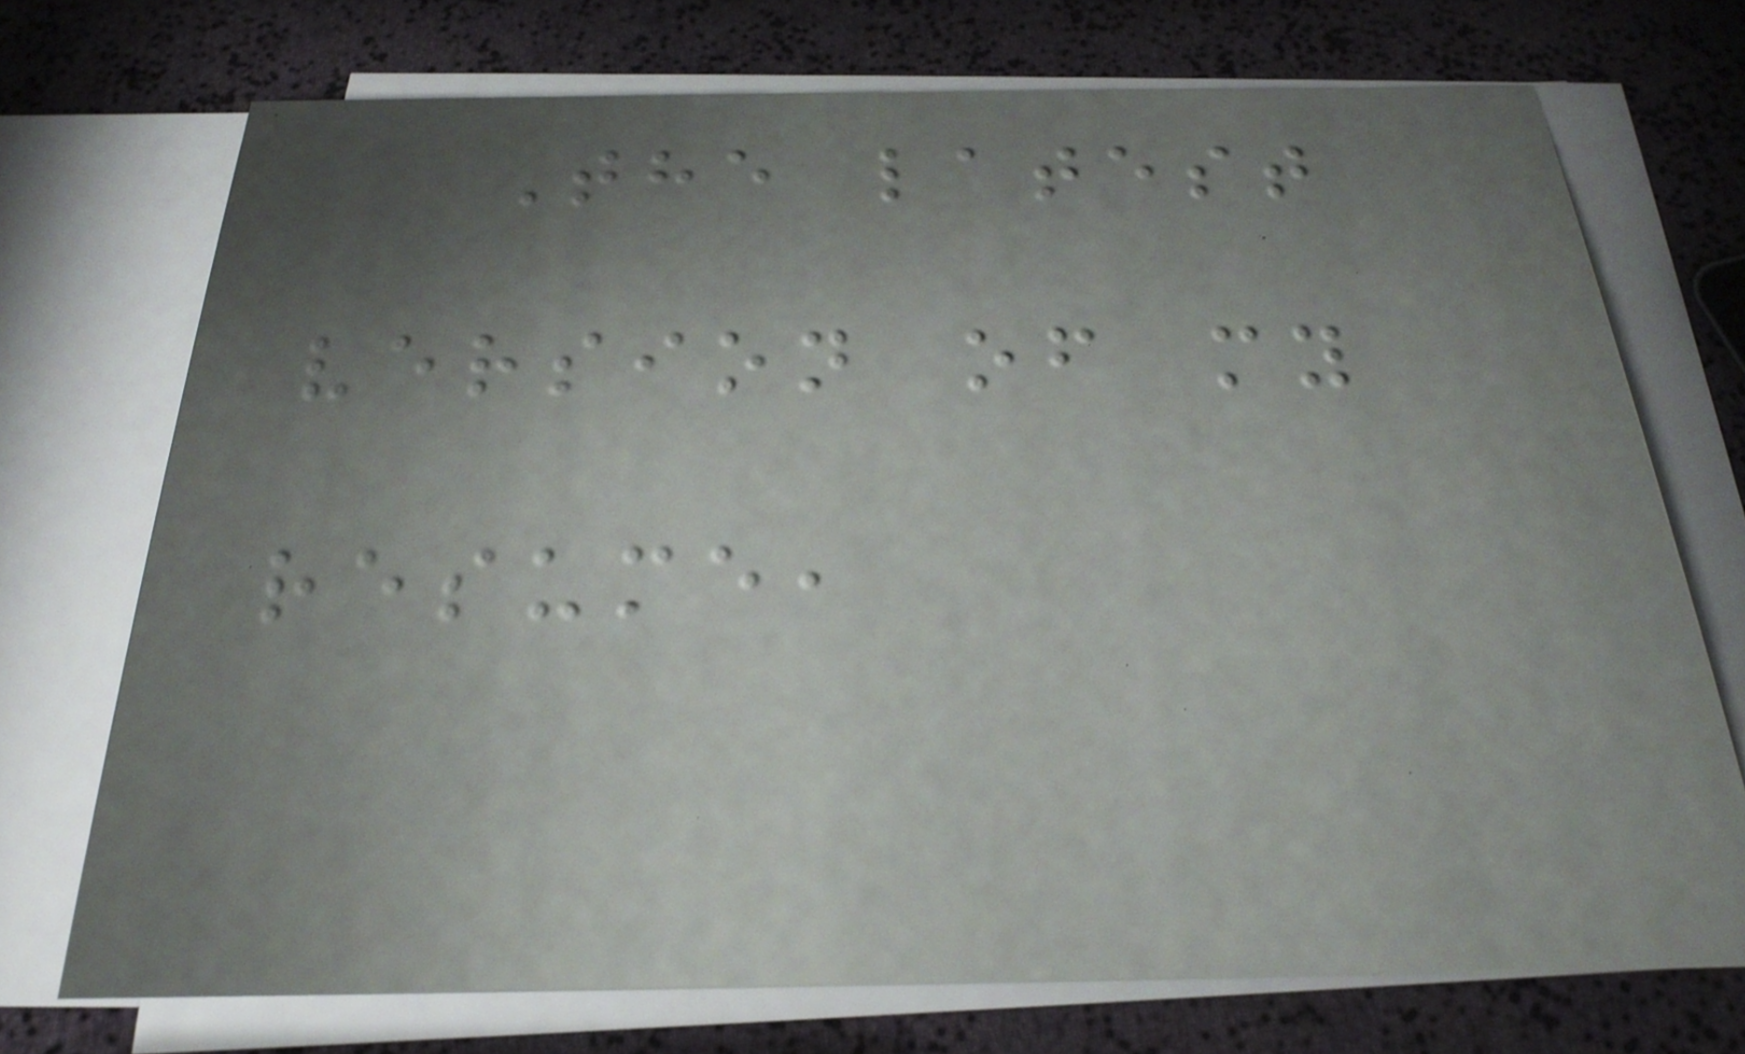The latest
version of my
resume,
